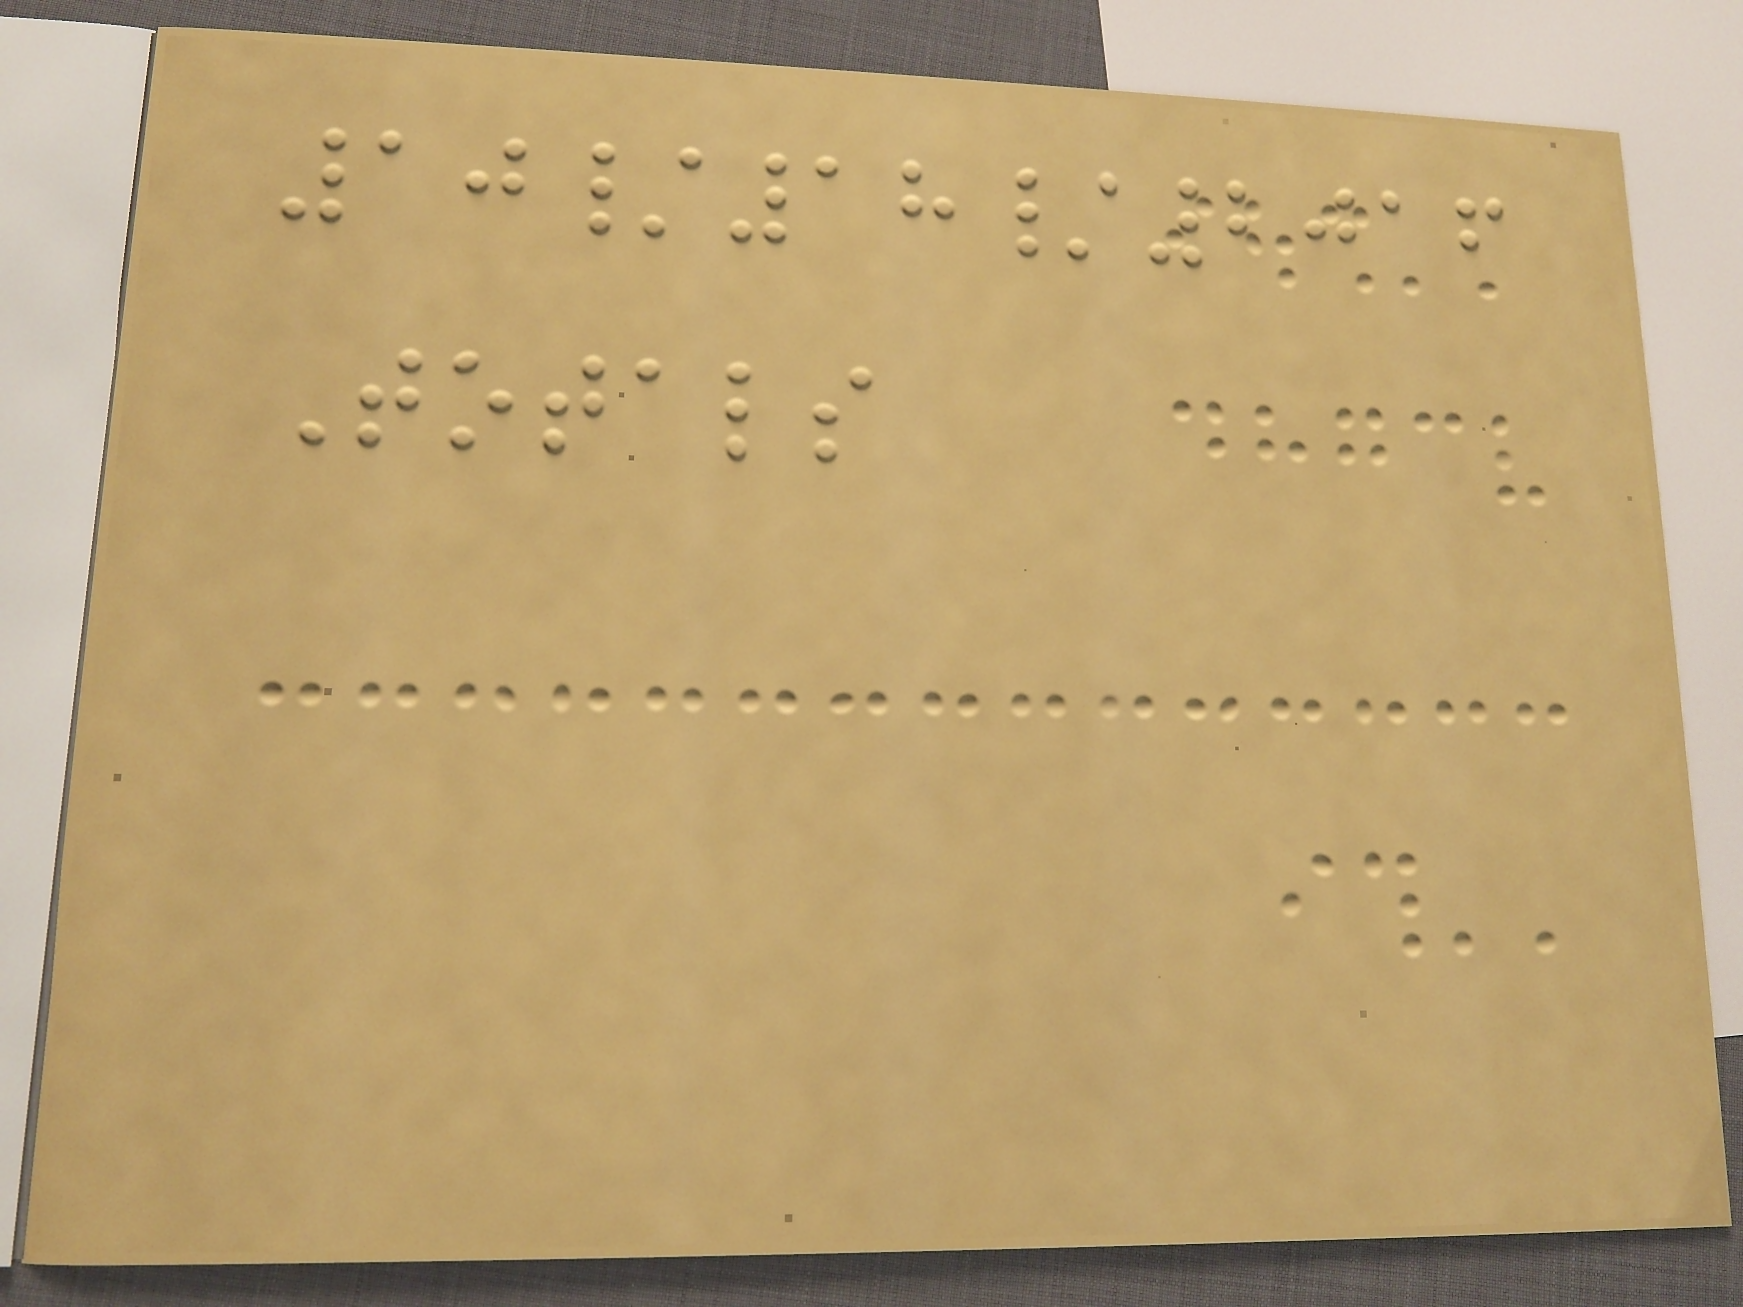10/18/2016
Totals
